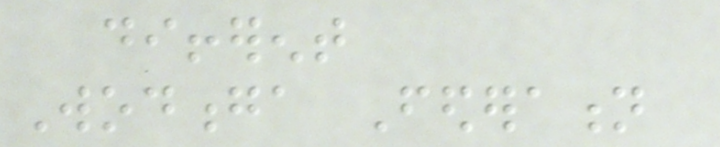different
Wodonga Federation
